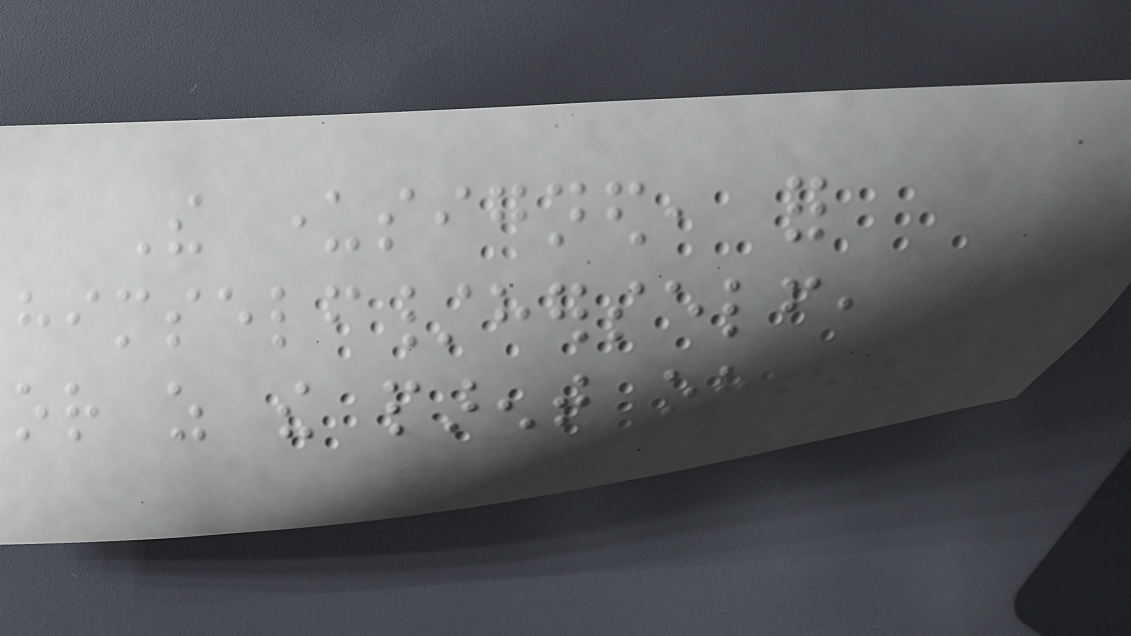The undersigned, for
himself/herself,
or as the parent or
